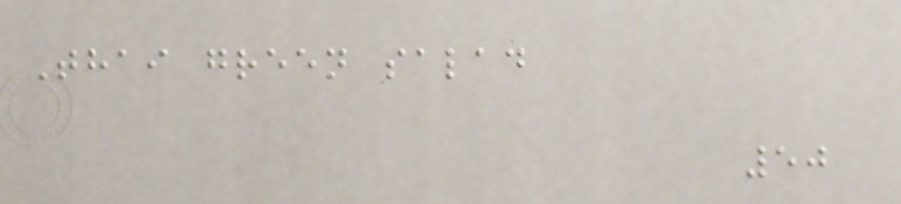Thai green salad
50
